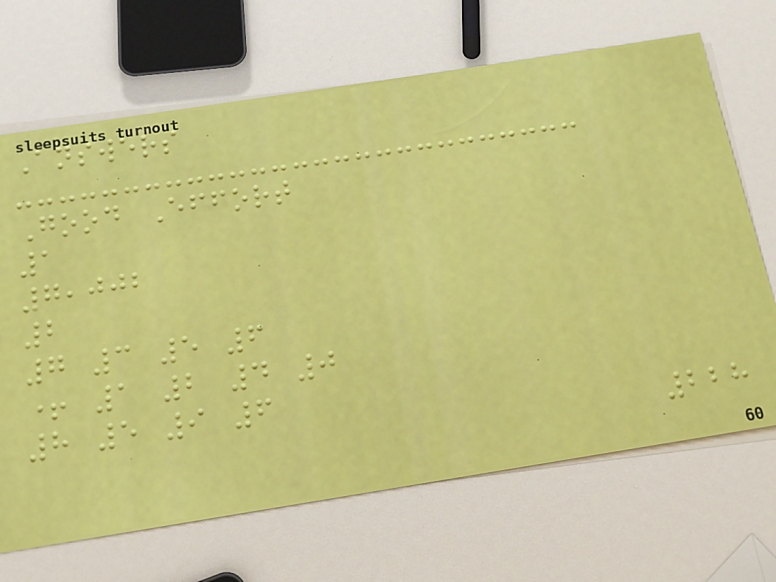Answers
Good Effort
1
7,002
2
7 3 5 6
+ 1 2 4 0
8 5 9 6
228
